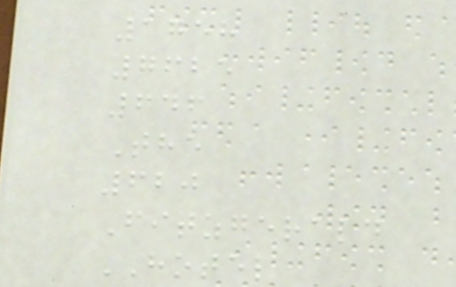1758
7625
646
The
620
Fitzgerald
HOTEL
